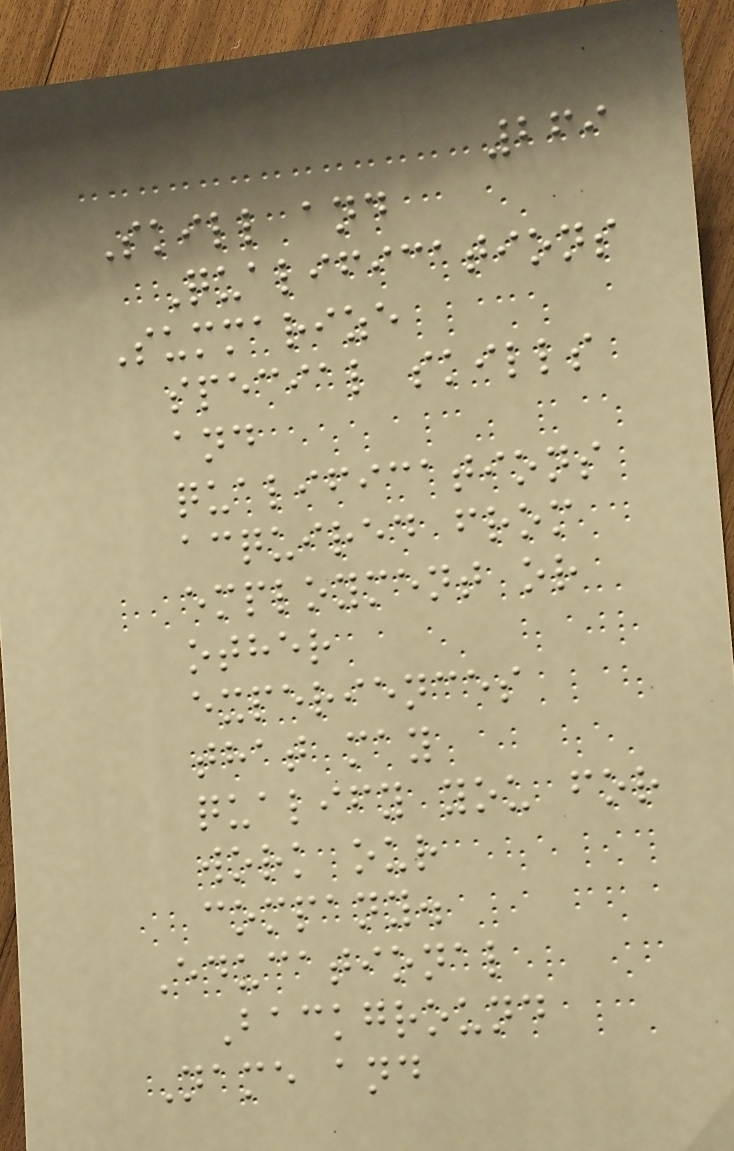269
Skill and
Qualifications
Summarize
special skills
and
qualifications
acquired from
employment or
other
experiences
that may
qualify you for
work our
company.
Educational
Background
Name and
